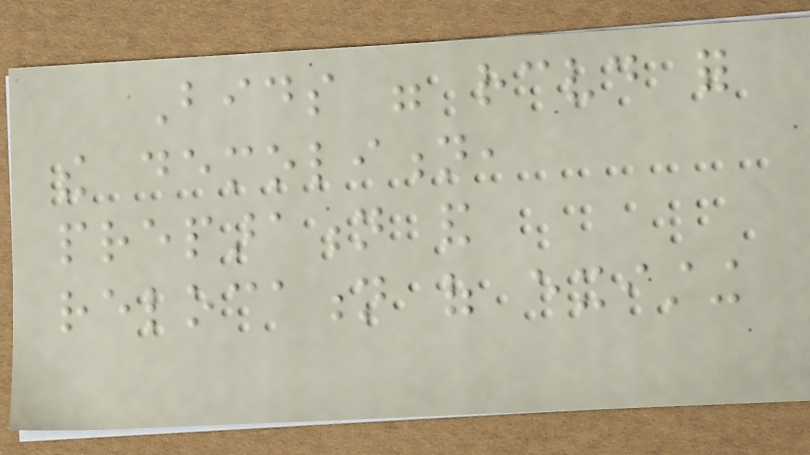Bids were received for
the demolition,
preparation and
relocation of existing
